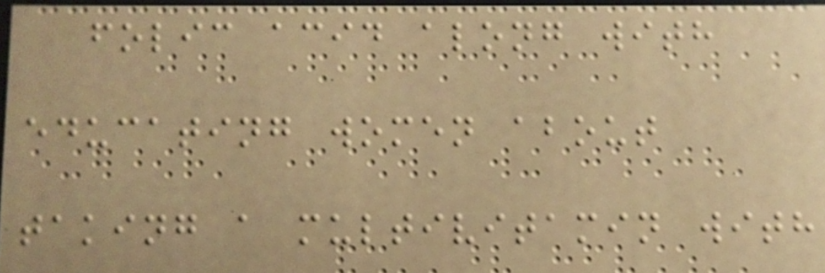folic acid along with
educating women about
taking a multivitamin with
